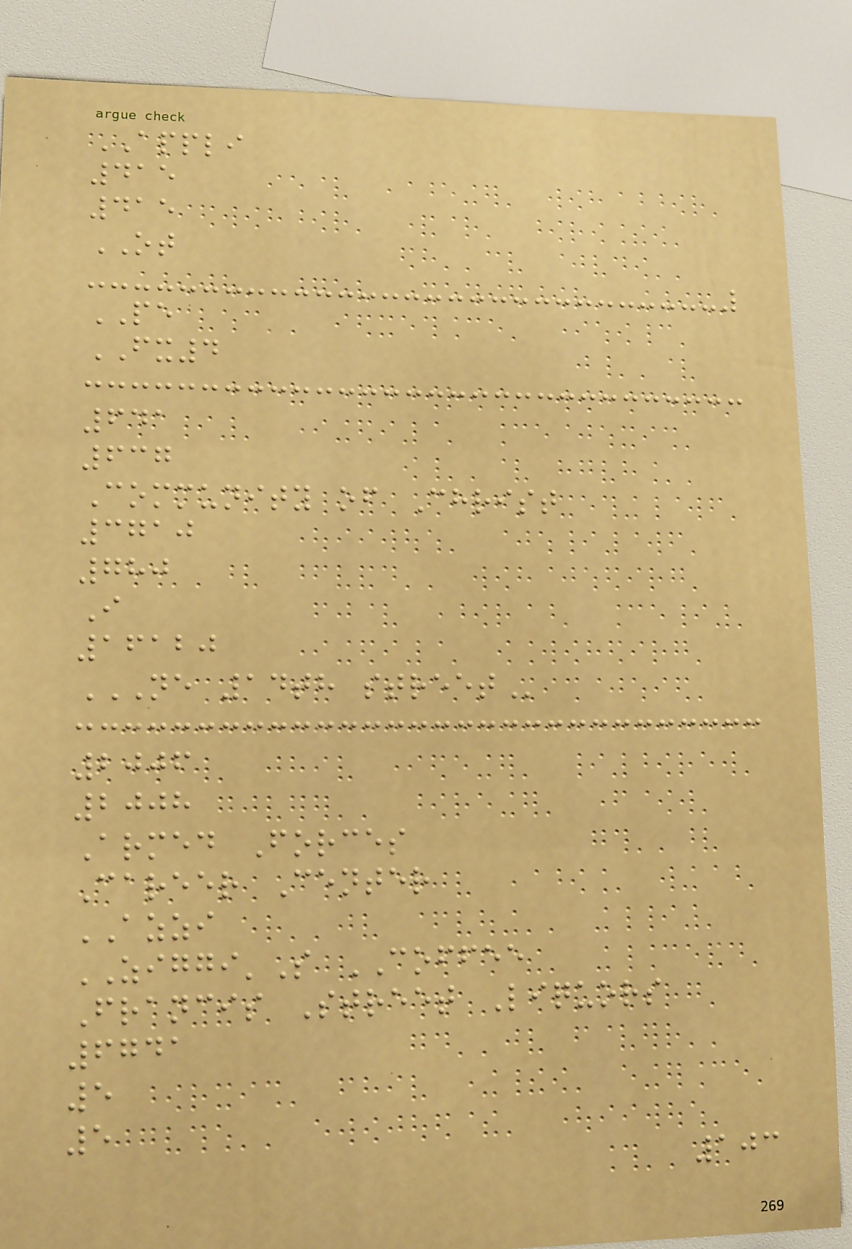APPLI
415
415
OT
PE
FX4
641
637
Community of Christ
3710
780
I
16120
NE 14TH STREET
2006
2008
Armed Forces
Career Center
AZZI
ZIGGI'S COFFEE
Francis Street Liquors
6741
5
5
103
